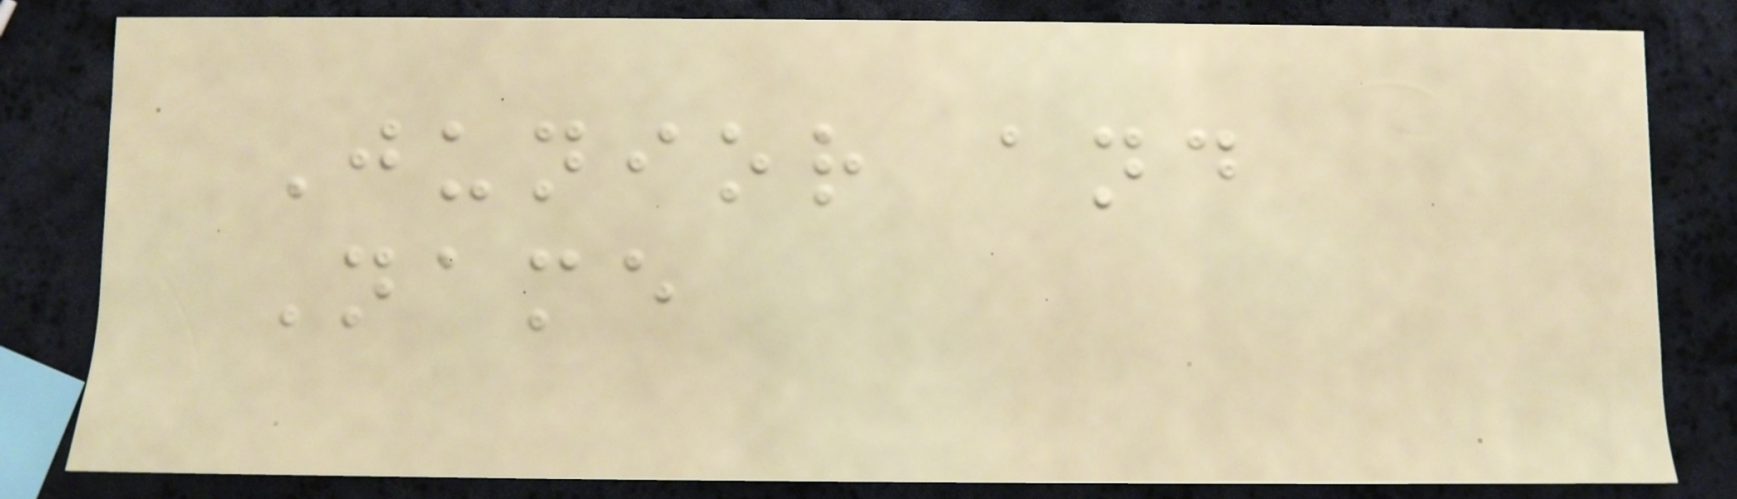Junior and
Name
